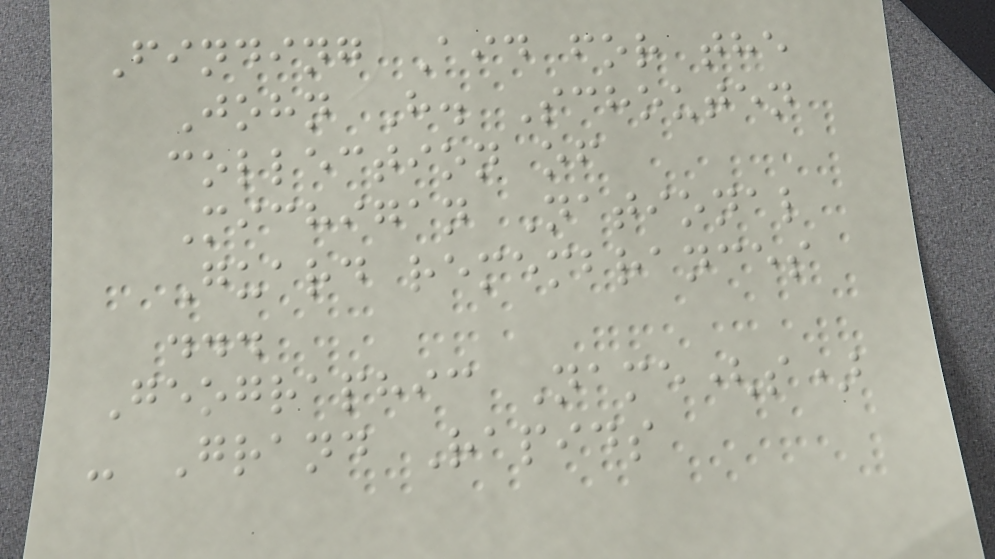Finding Aid for the
John H. Schouten
collection of
Michigan National
Guard remembrances
...
Geographic Name(s)
- Grand Rapids
